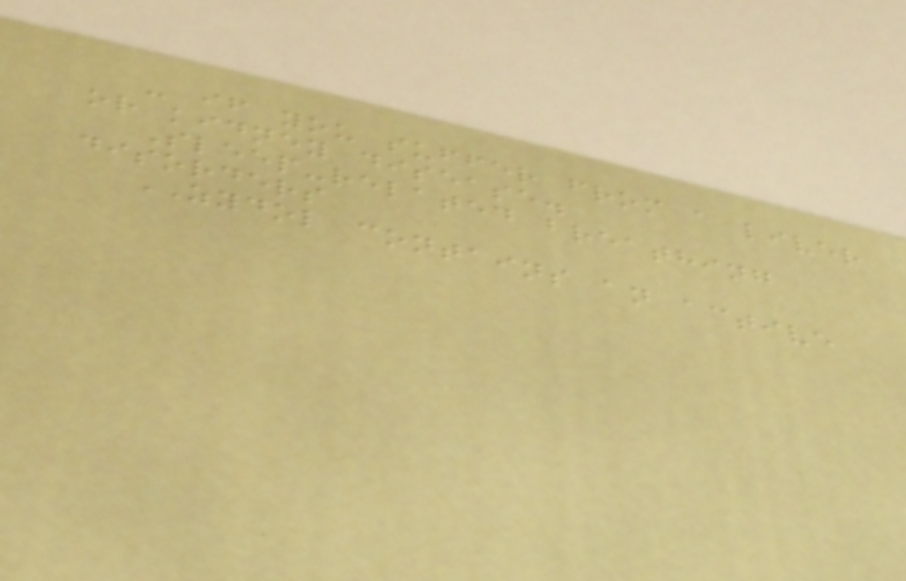- if you suffer from a liver
or kidney disease.
Sleep-related breathing
disorders
ZYDOL contains an active
